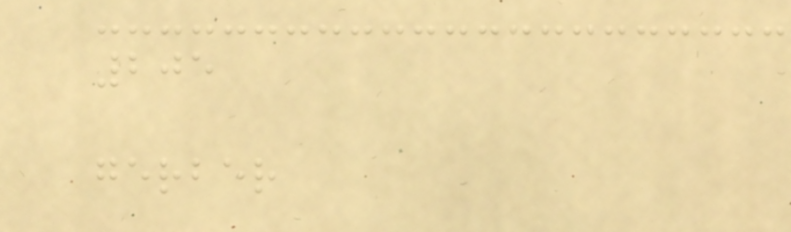205
gerber
